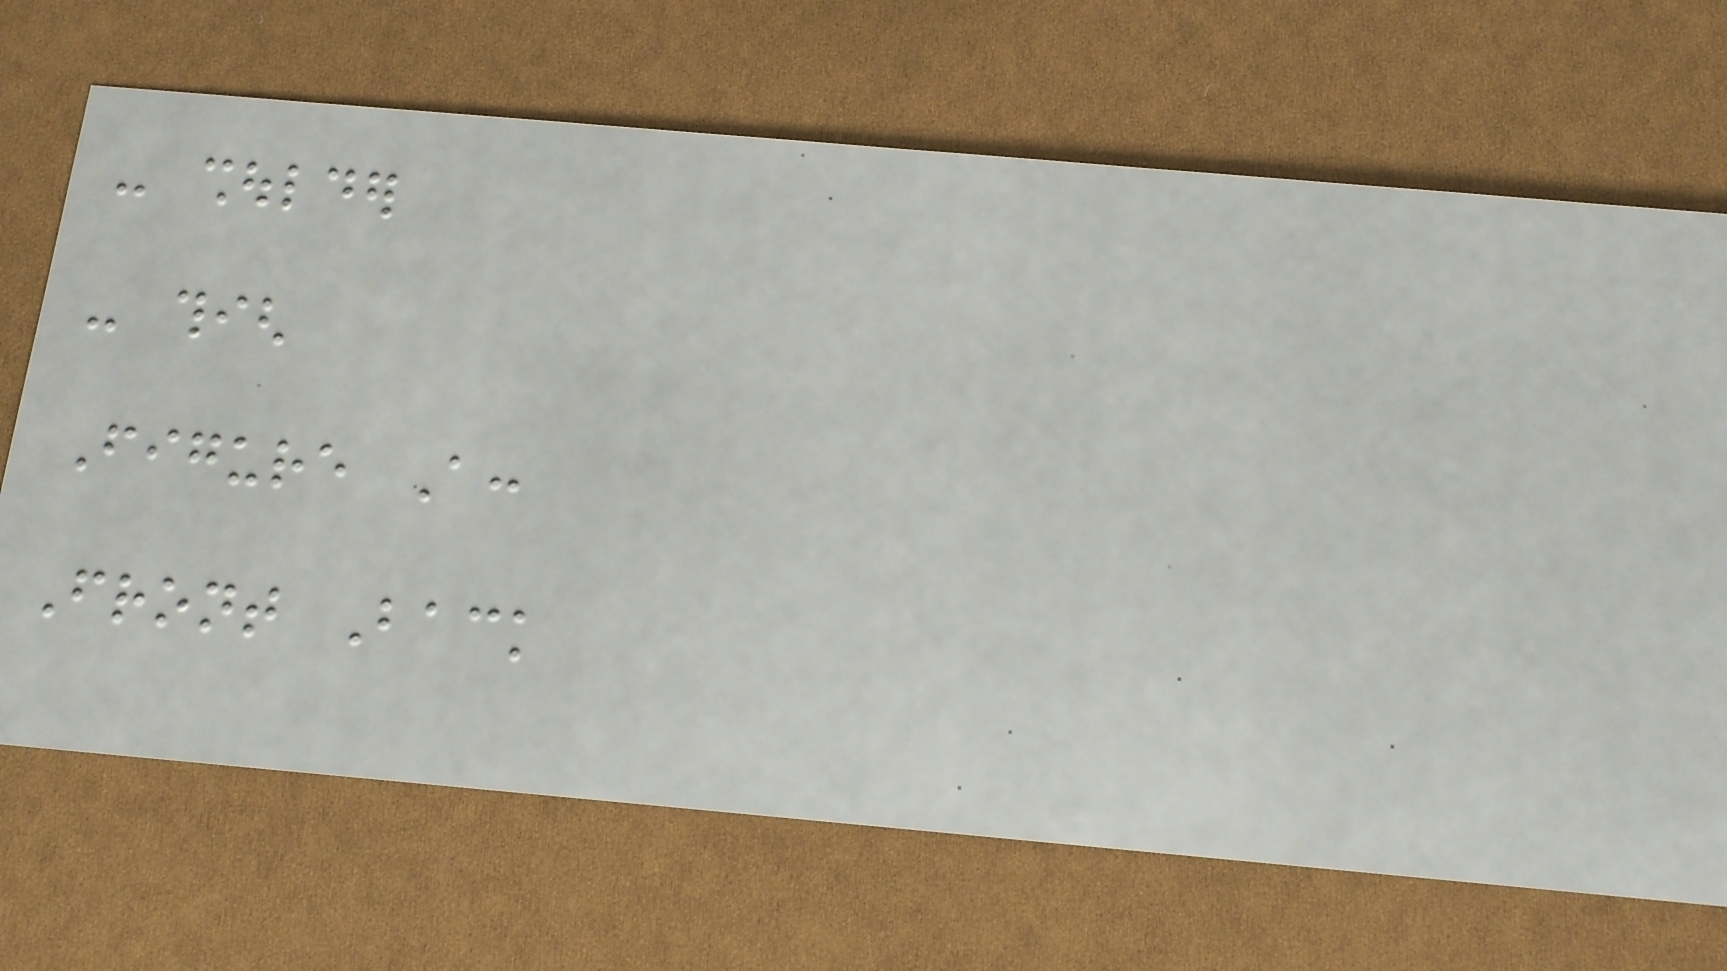- shoulder
- thigh
Figure A:
Front Back
